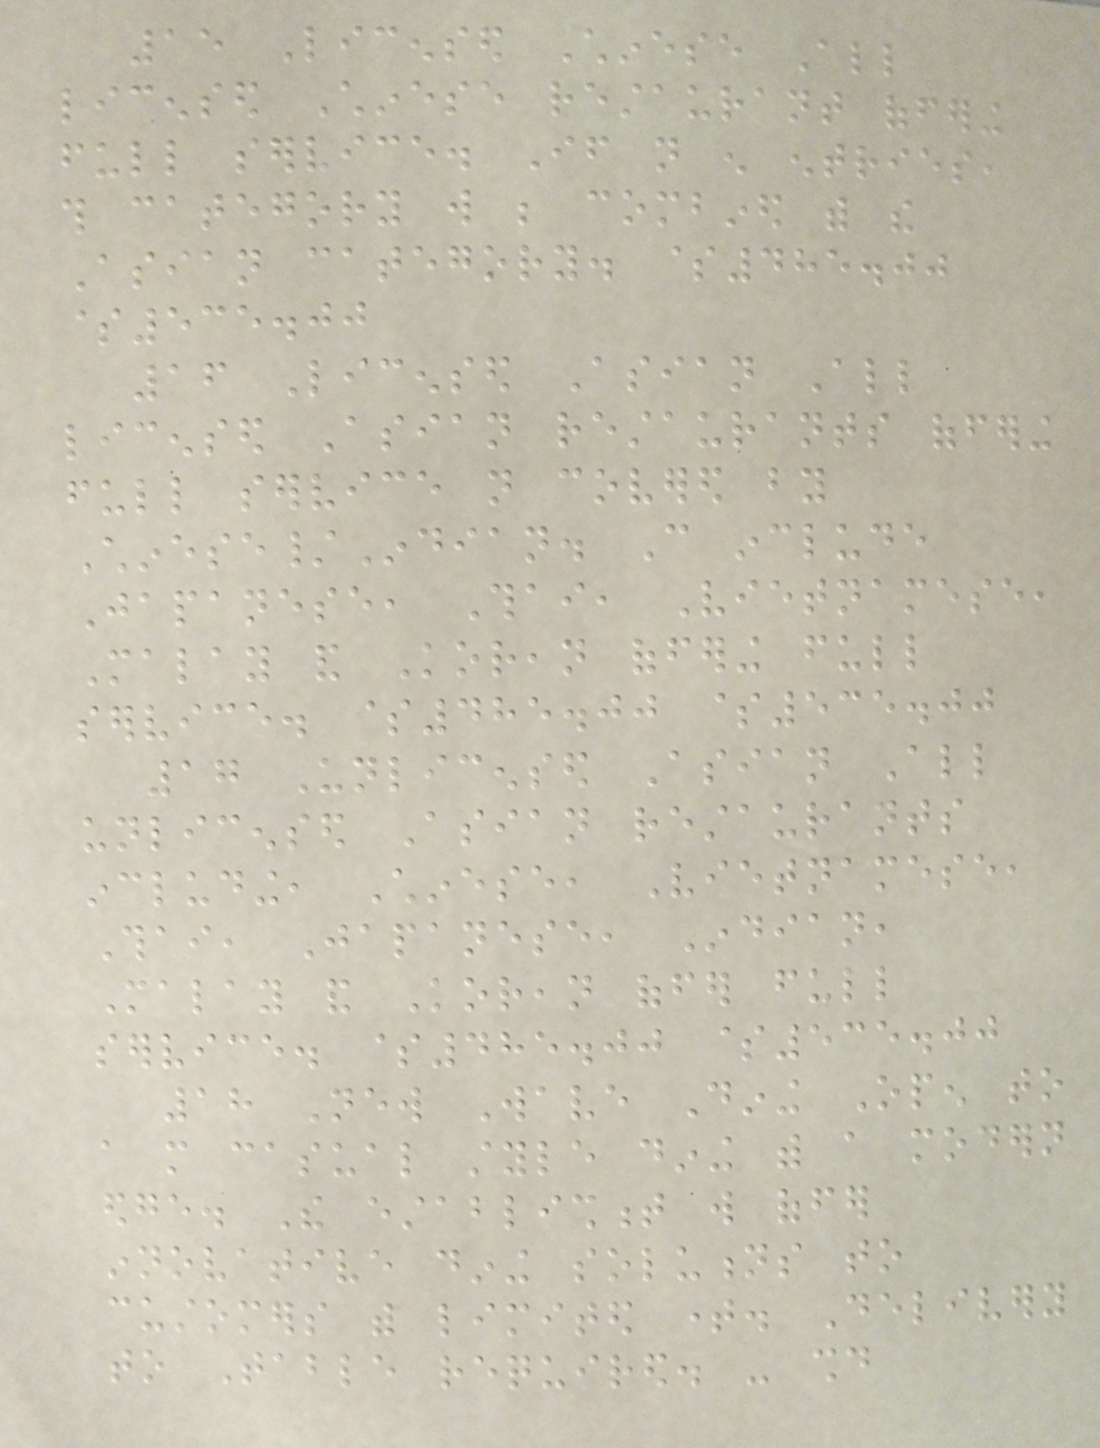15 Licensed Chinese All
licensed Chinese restaurant offering
full service. If not enough entries,
this category will be combined with the
Asian category. $485.00
$535.00
16 Licensed Asian All
licensed Asian restaurants offering
full service not covered by
Chinese/Indian. Can include
Japanese, Thai, Vietnamese,
Malay and Korean offering full
service. $485.00 $535.00
17 Unlicensed Asian All
unlicensed Asian restaurants
including, Chinese, Vietnamese,
Thai, Japanese, Indian,
Malay and Korean offer full
service. $485.00 $535.00
18 New Wave Dining Open to
a more casual style dining with a modern
edge. The establishment will offer
innovative dining solutions to
customers with limited time. Delivery
to Table required. - should
